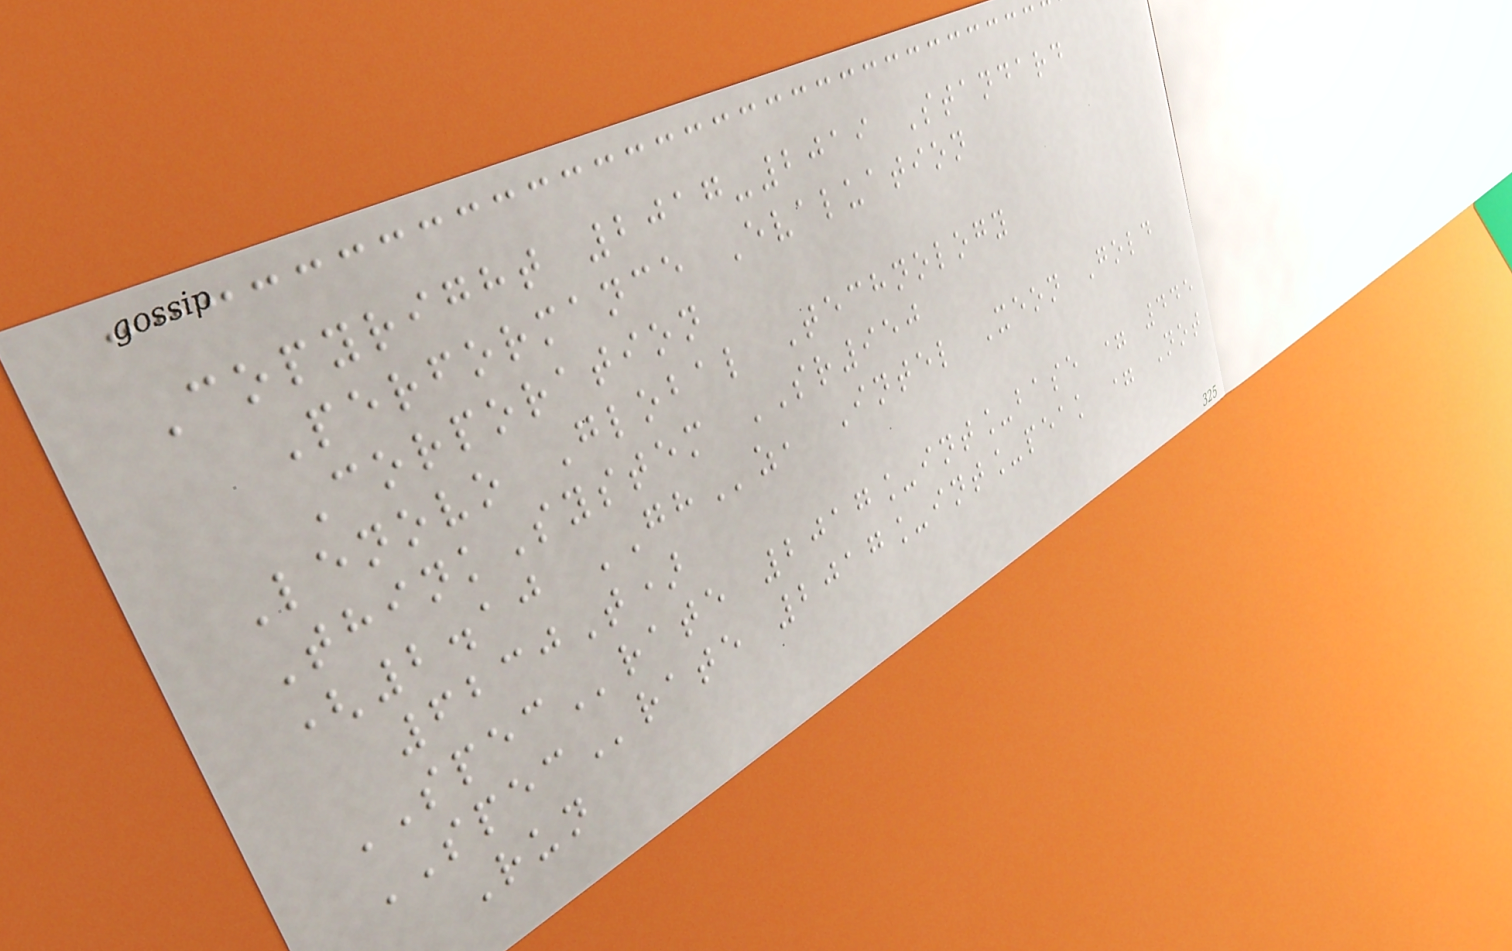Copyright 2017-2019 Standard
Performance Evaluation
Corporation
Lenovo Global Technology
ThinkSystem SR950
(2.10 GHz, Intel Xeon Gold
6230T)
SPECrate 2017_int_base = 445
SPECrate 2017_int_peak = Not
Run
